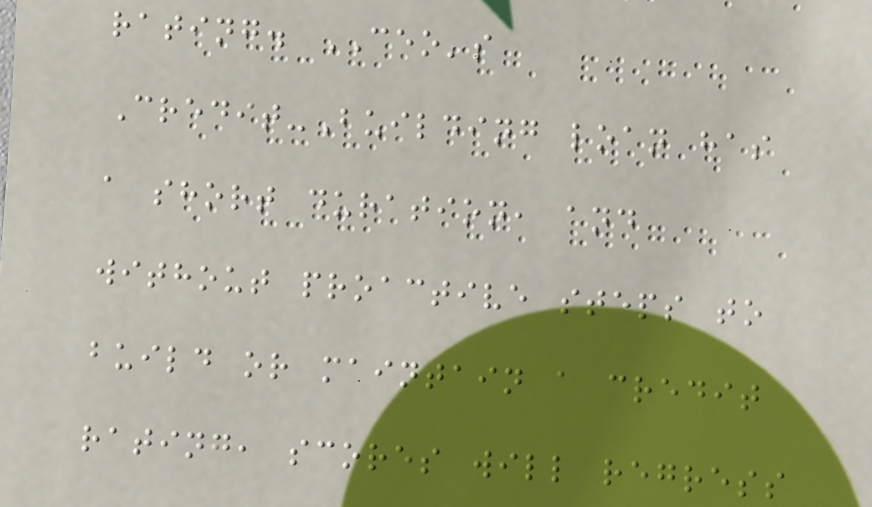rating. CEO's
Credit-Building loan has
a short duration, and
without proactive steps to
build or maintain a credit
rating, scores will regress
